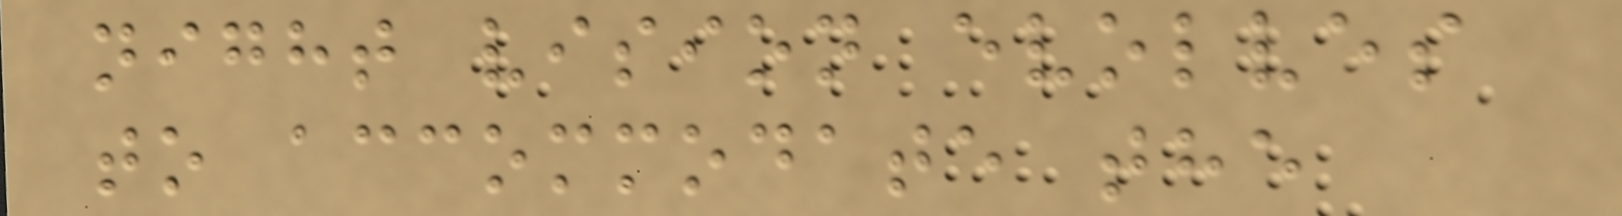night vision evolves
to accommodate the
